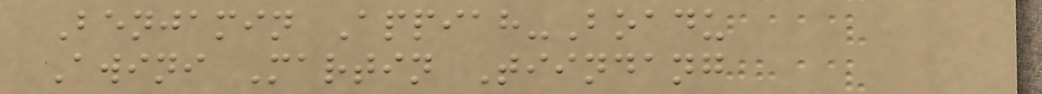Benjamin Appiah-Boadu
Awini Martin Tiindang
